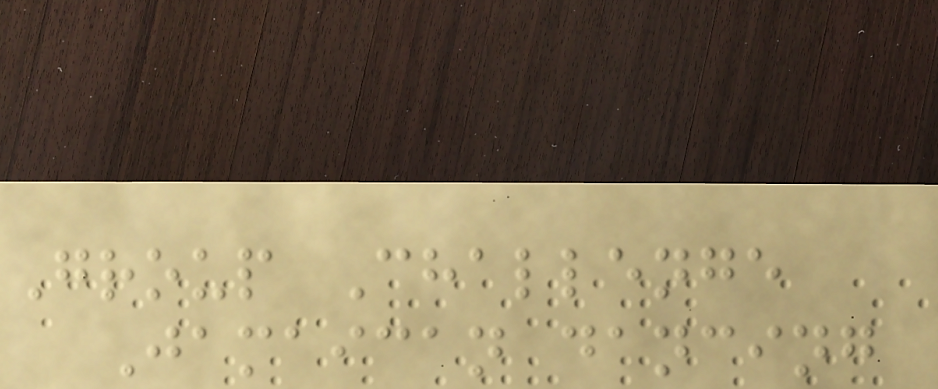Group Challenge
Jamaican dancing
